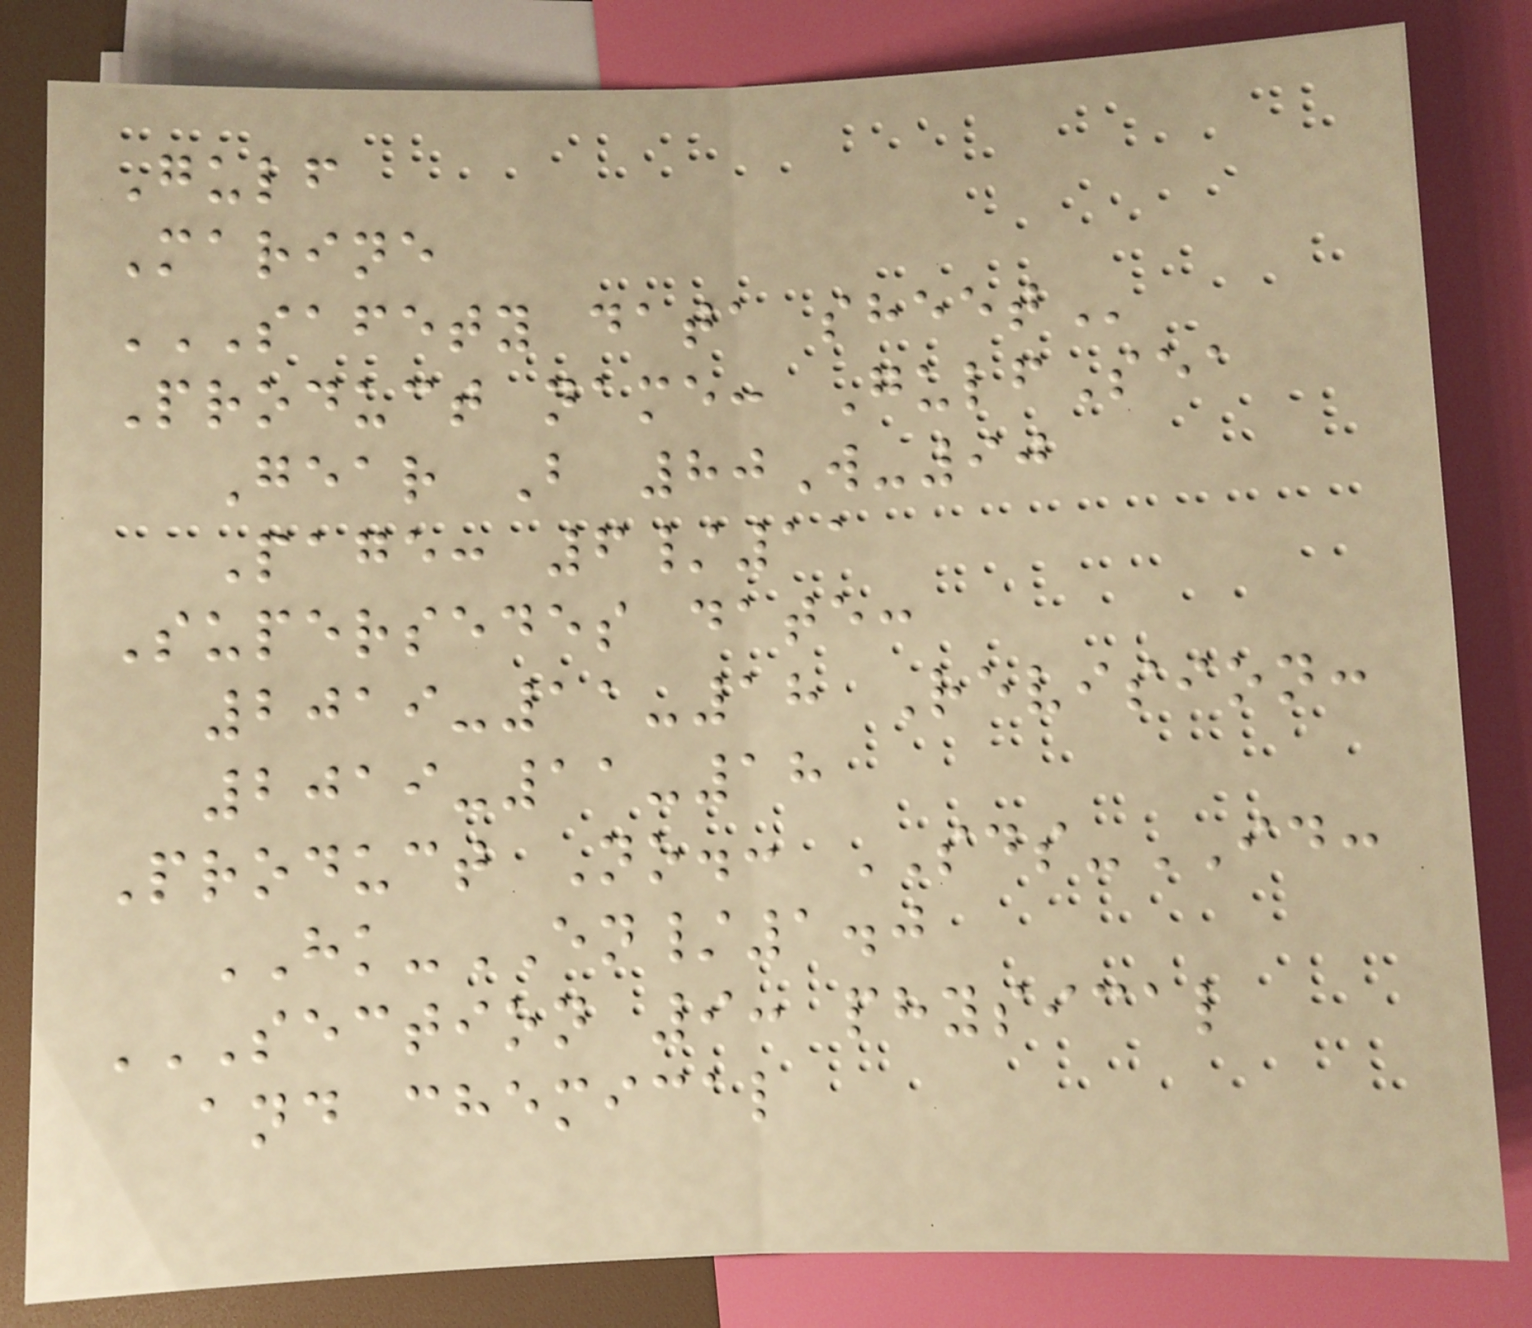Gulf
Marine
SAFETY DATA SHEET
Product name: GulfSea
Gear B 80W-90
Page: 6/11
Supersedes date:
2019-11-18 Revision:
2019-11-18
Product No.: SDS-ID:
HK-EN/1.0
SECTION 9: PHYSICAL
AND CHEMICAL
